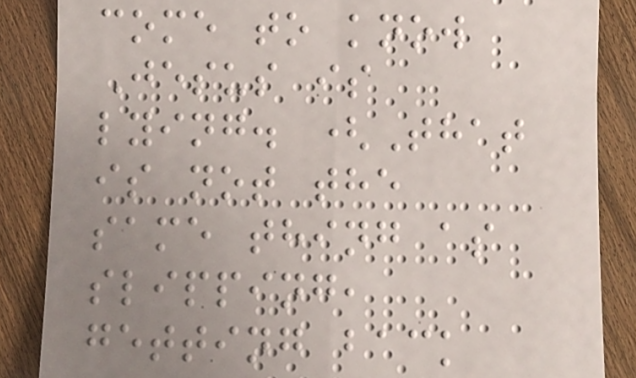come to know
Jesus is
lying. (That
is not the
same thing as
slipping,
getting back
